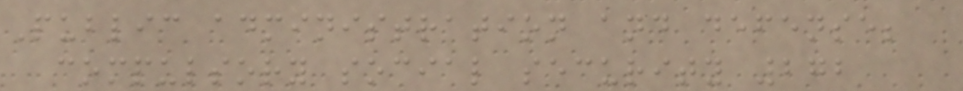Public administration and defense;
compulsory social security 272
